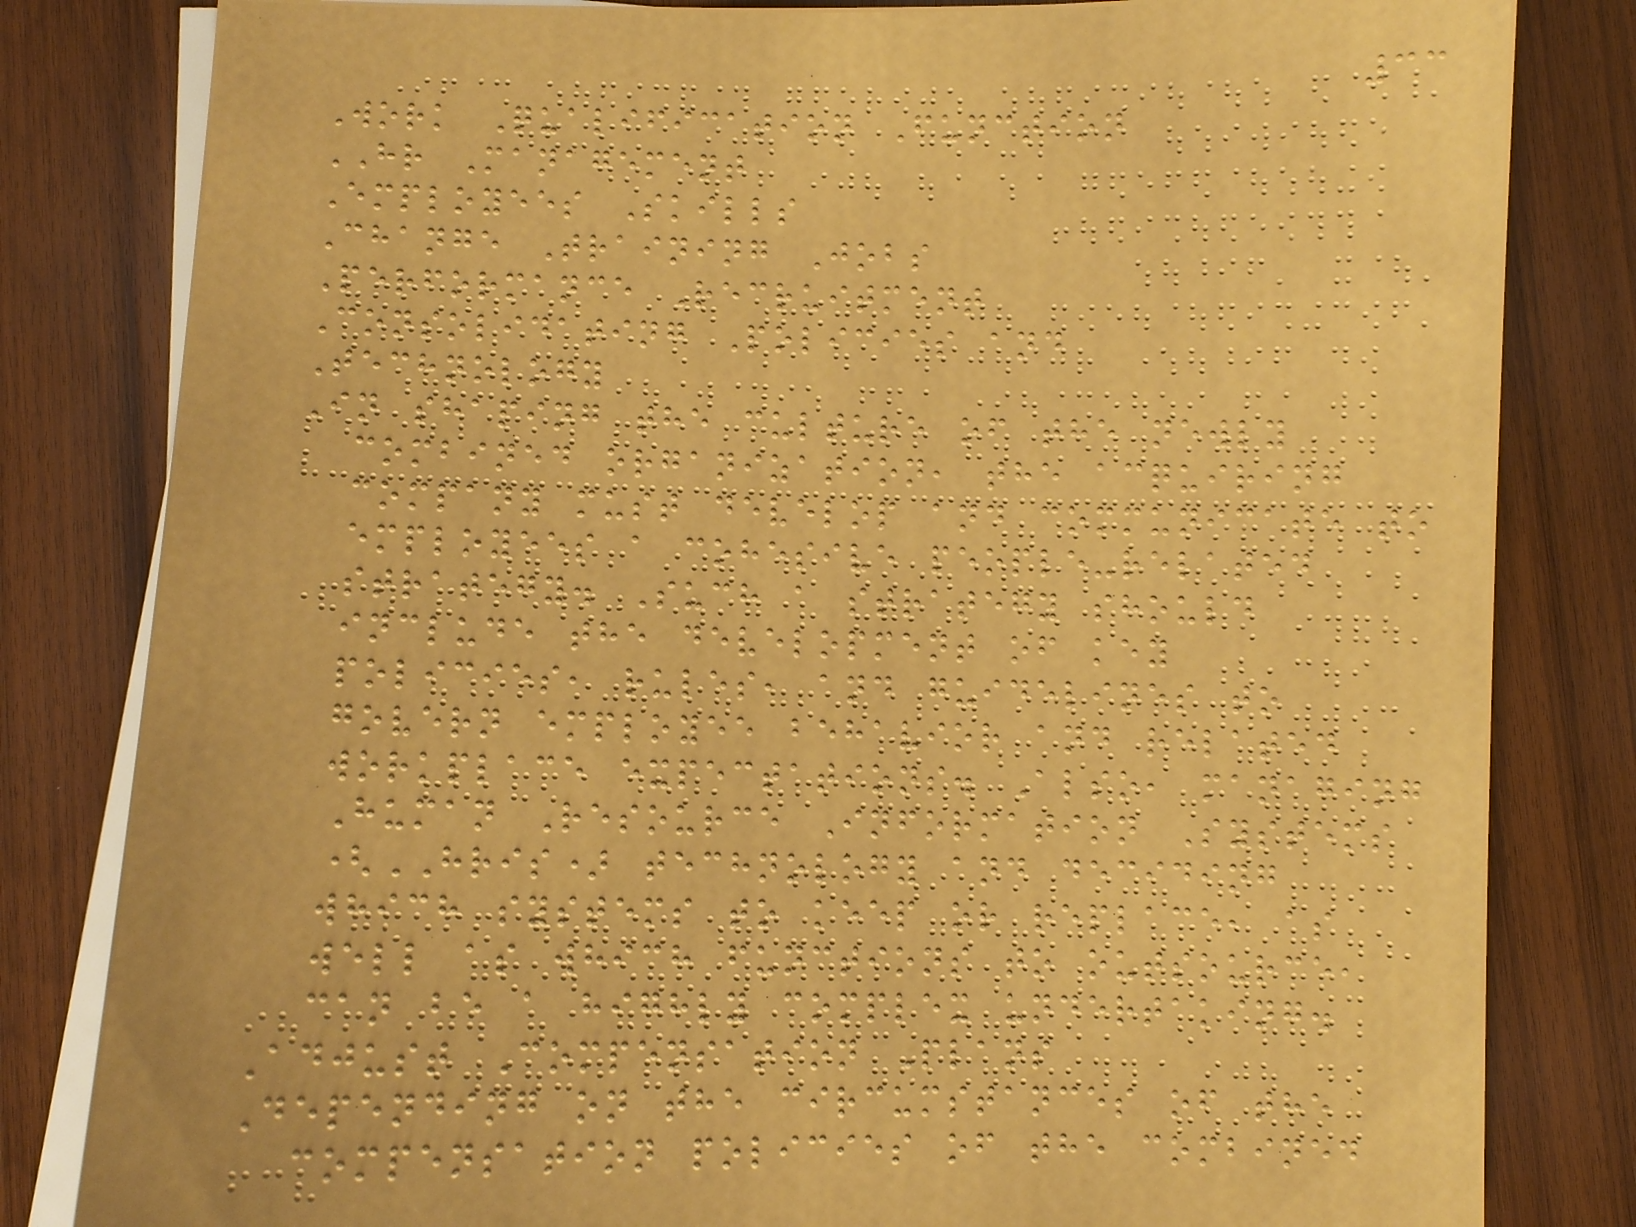33
Work Qualification Function
HR Management
Employees Skills
Change Training Jobs
Performance Recruitment
Consolidating Policies and
Technology
In shaping the culture of the newly
combined organization, the acquiring
company must develop and communicate to
employees a cohesive people-related
strategy. Such a strategy should
include the development of key
policies, rules, and guidelines to
govern employee behavior and related
workplace expectations. Also, managing
Human Resource Information Systems
(HRIS) technology and deciding
which systems to keep or replace, as
well as which functions to outsource,
can be a highly complex undertaking.
Adjust Compensation Plans
Depending on the circumstances of the
compensation policies of the combined
